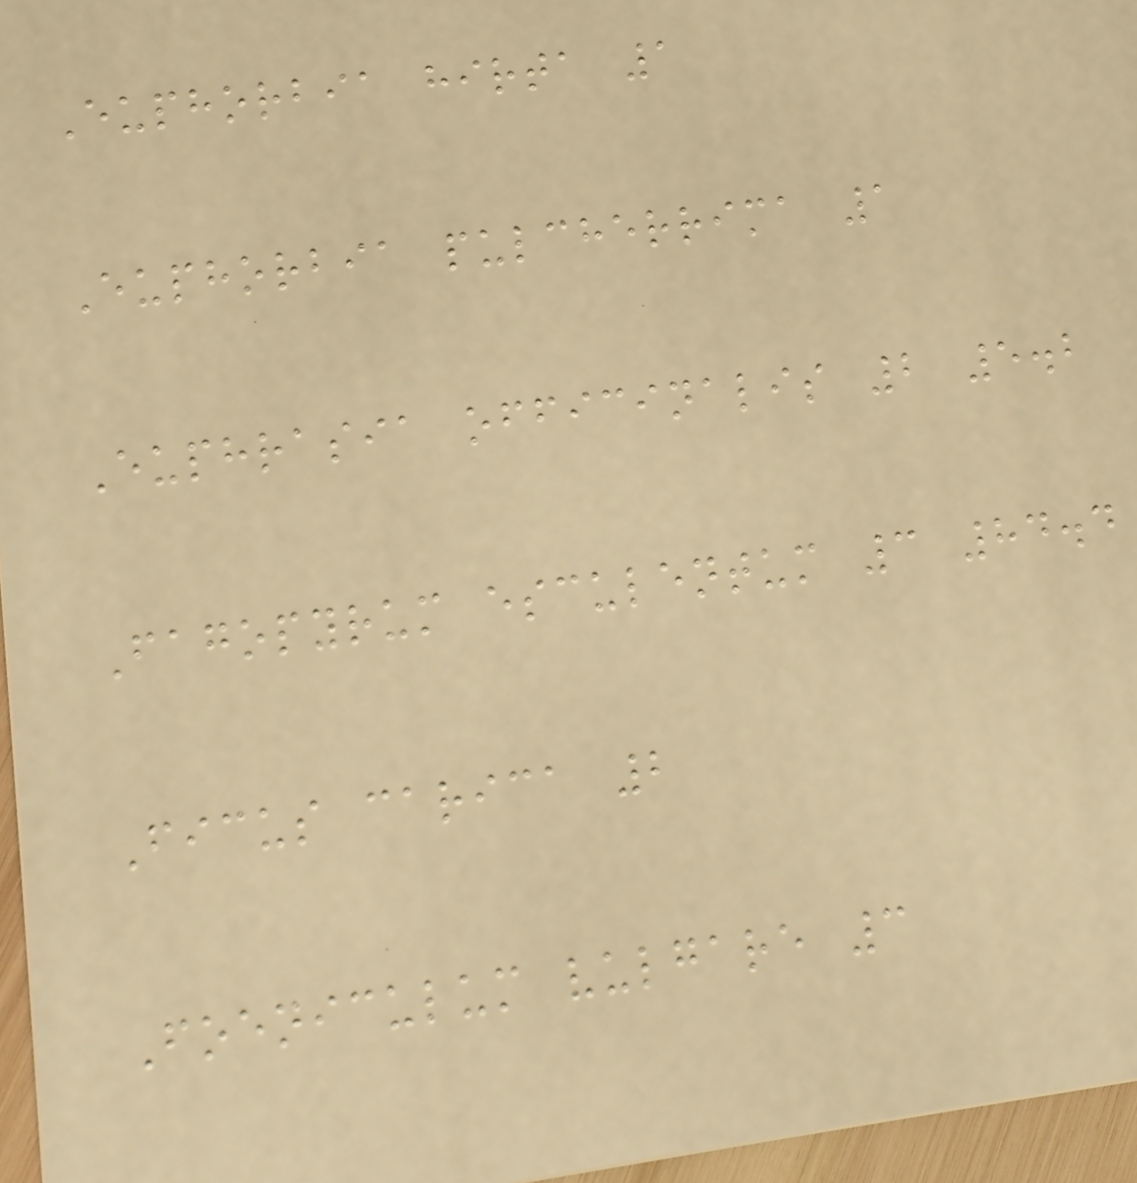Euphorbia hirta 1
Euphorbia pulcherrima 1
Euphrasia officinalis 2 5.2
Fagopyrum esculentum 3 84.4
Ficus carica 2
Foeniculum vulgare 3
